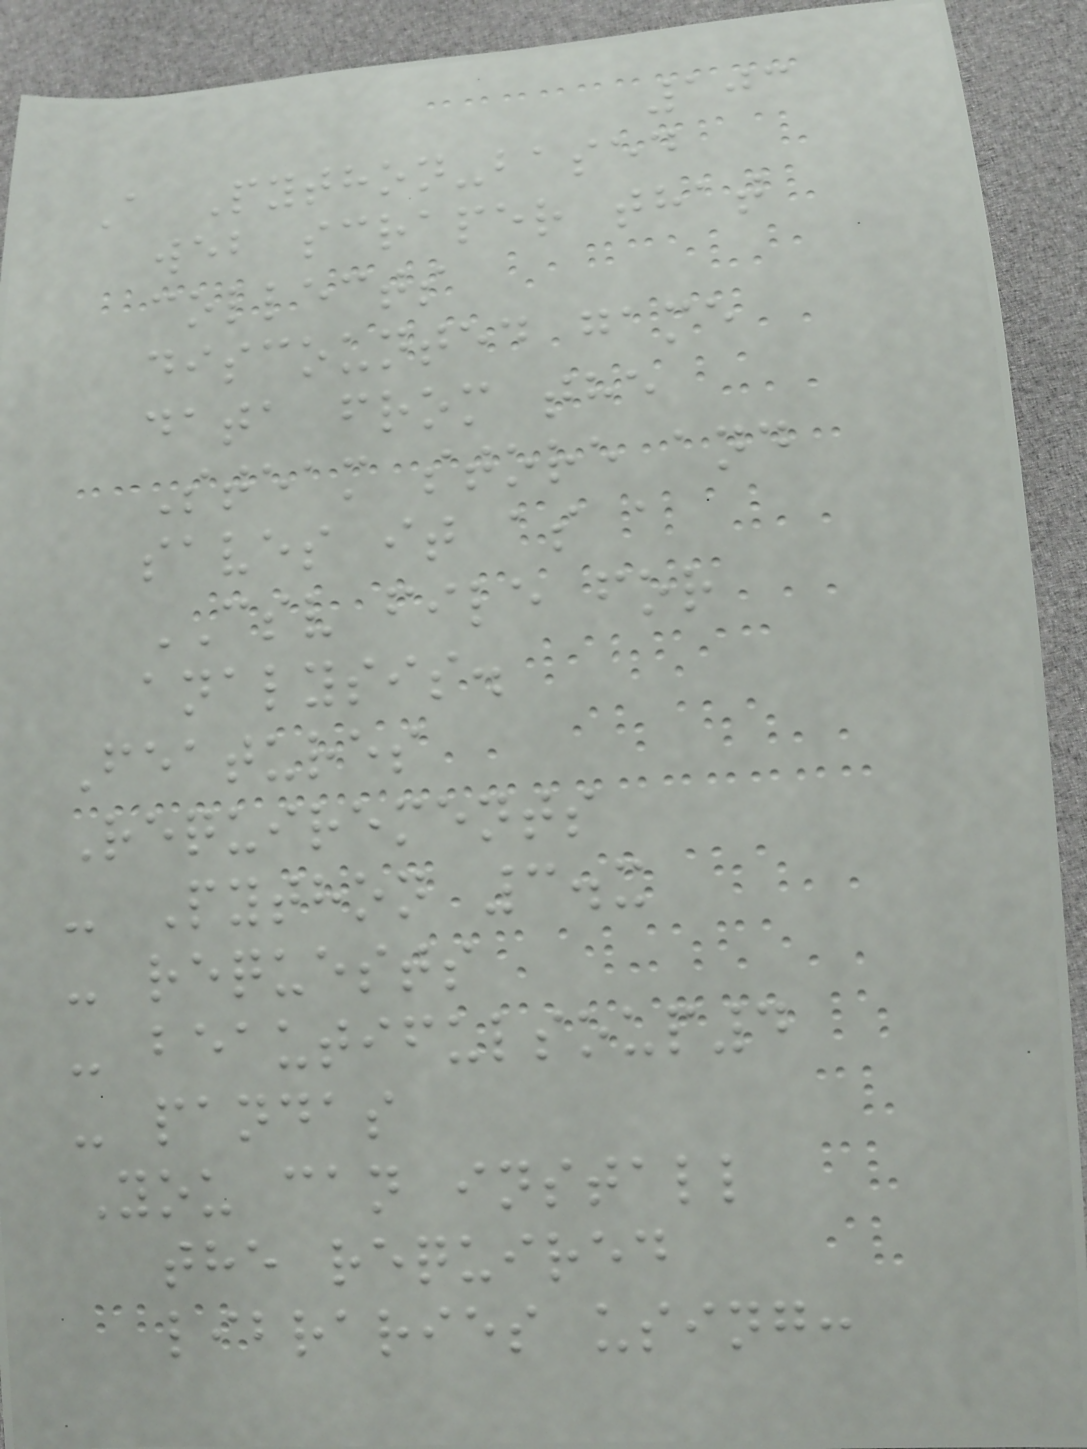103
A Python-based
web scraper that
collects
discounted game
data from the
Steam store and
saves it as a
CSV file for
analysis.
Features
Requirements
- Python 3.x
- requests
- beautifulsoup4
- pandas
You can install
the required
libraries using:
